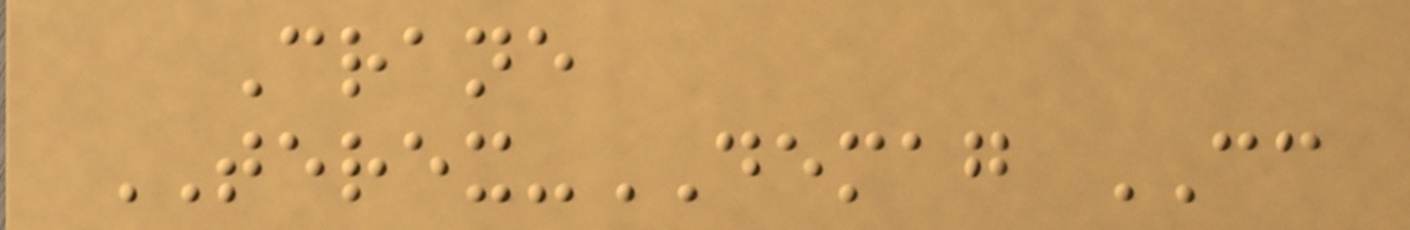Crane
TEREX-DEMAG CC
